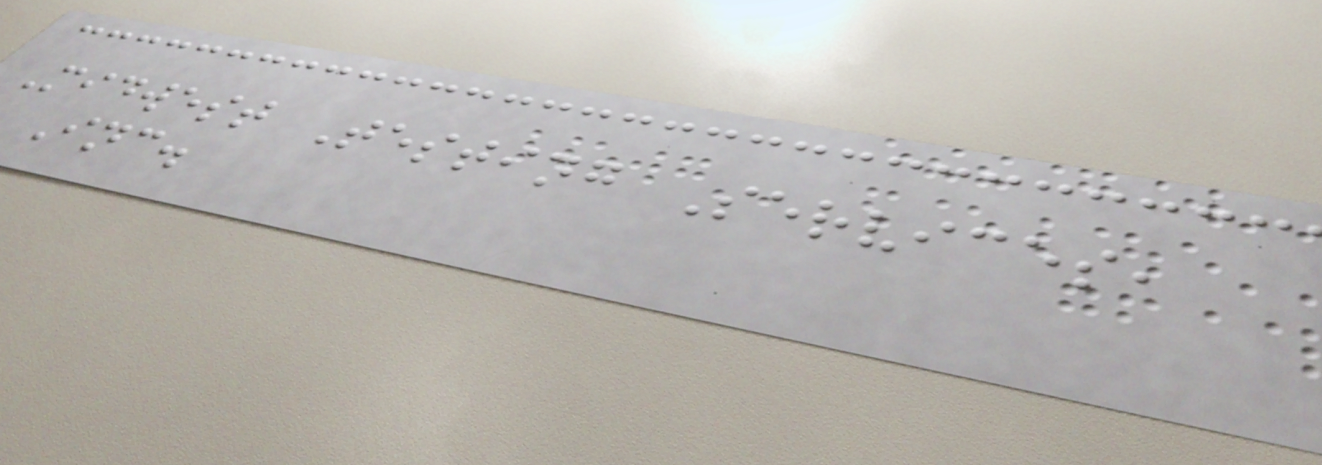Midwest Testing Services,
Inc.
